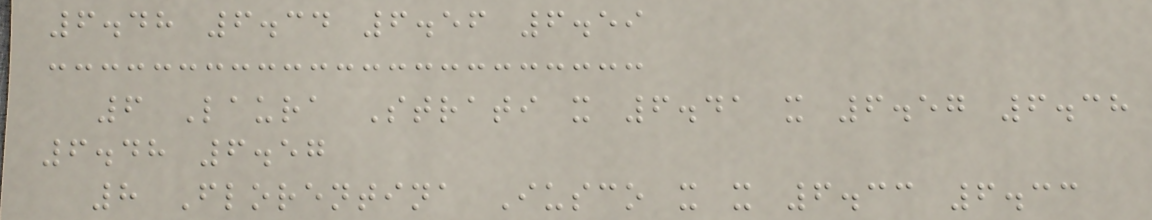6.48 6.34 6.56 6.59
6 Laura Strati x 6.41 x 6.57 6.38
6.48 6.57
8 Florentina Iusco x x 6.33 6.33
